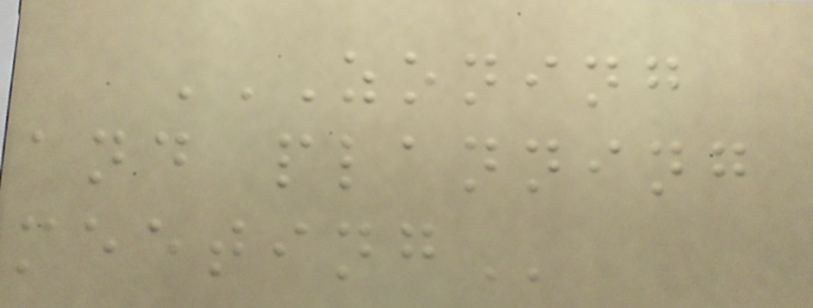ZONING
AND PLANNING
MEETING
